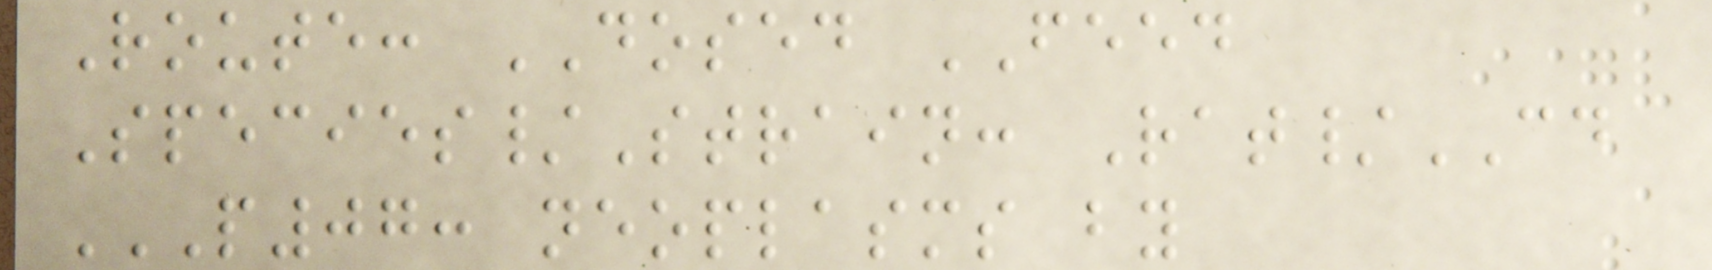Route: DOSED FEED
Species/Strain: Rat/CD
P07: NEOPLASMS BY
